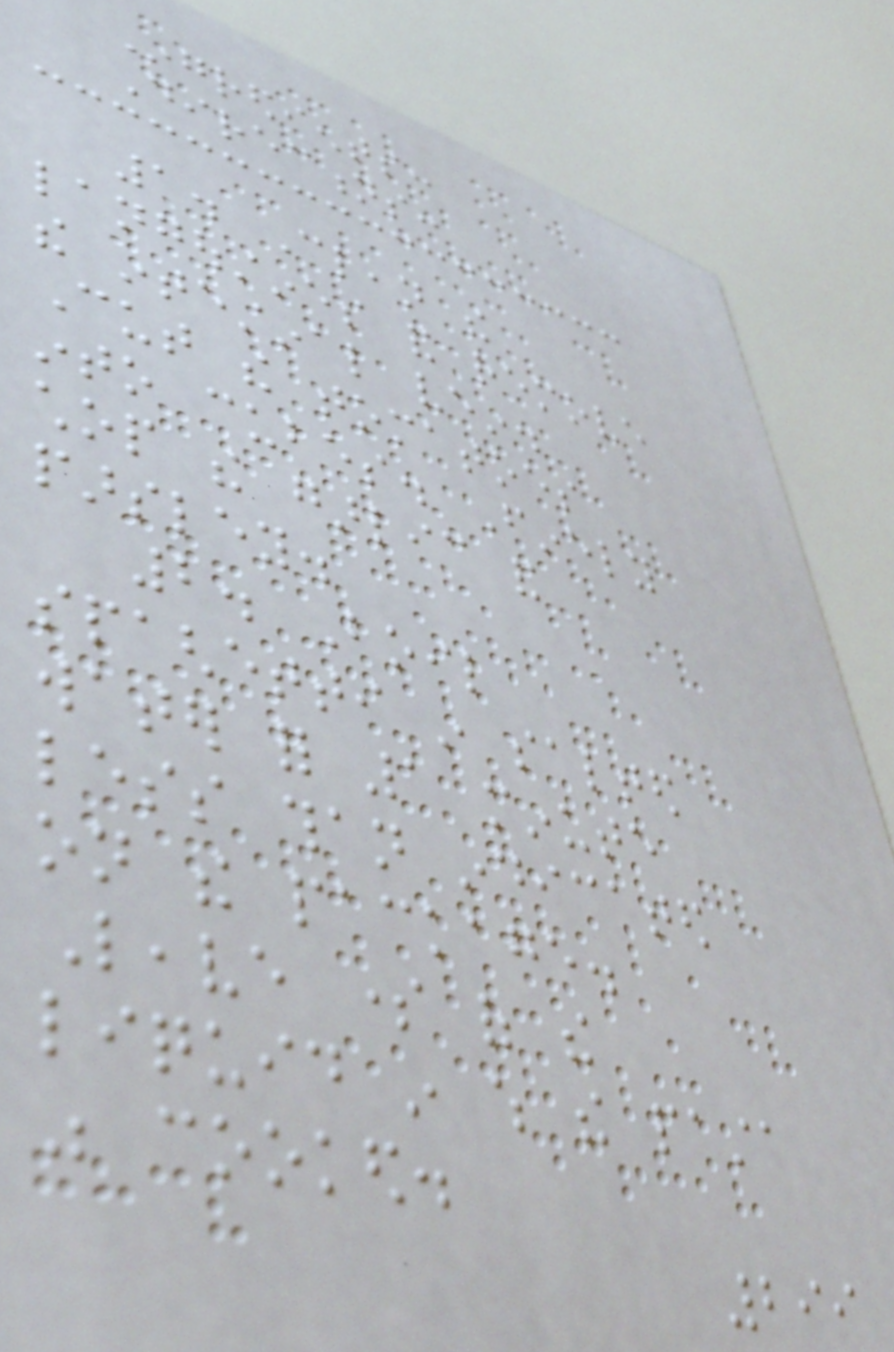Ingredients:
Directions:
1. Clean the
langoustines and remove
the intestinal vein.
Cut the tomatoes
into cubes. Finely
chop the garlic and
parsley.
2. Boil
spaghetti in salted
water for 1 minute
less than indicated
on the package.
Leave some of the
liquid in which the pasta
was cooked.
299
